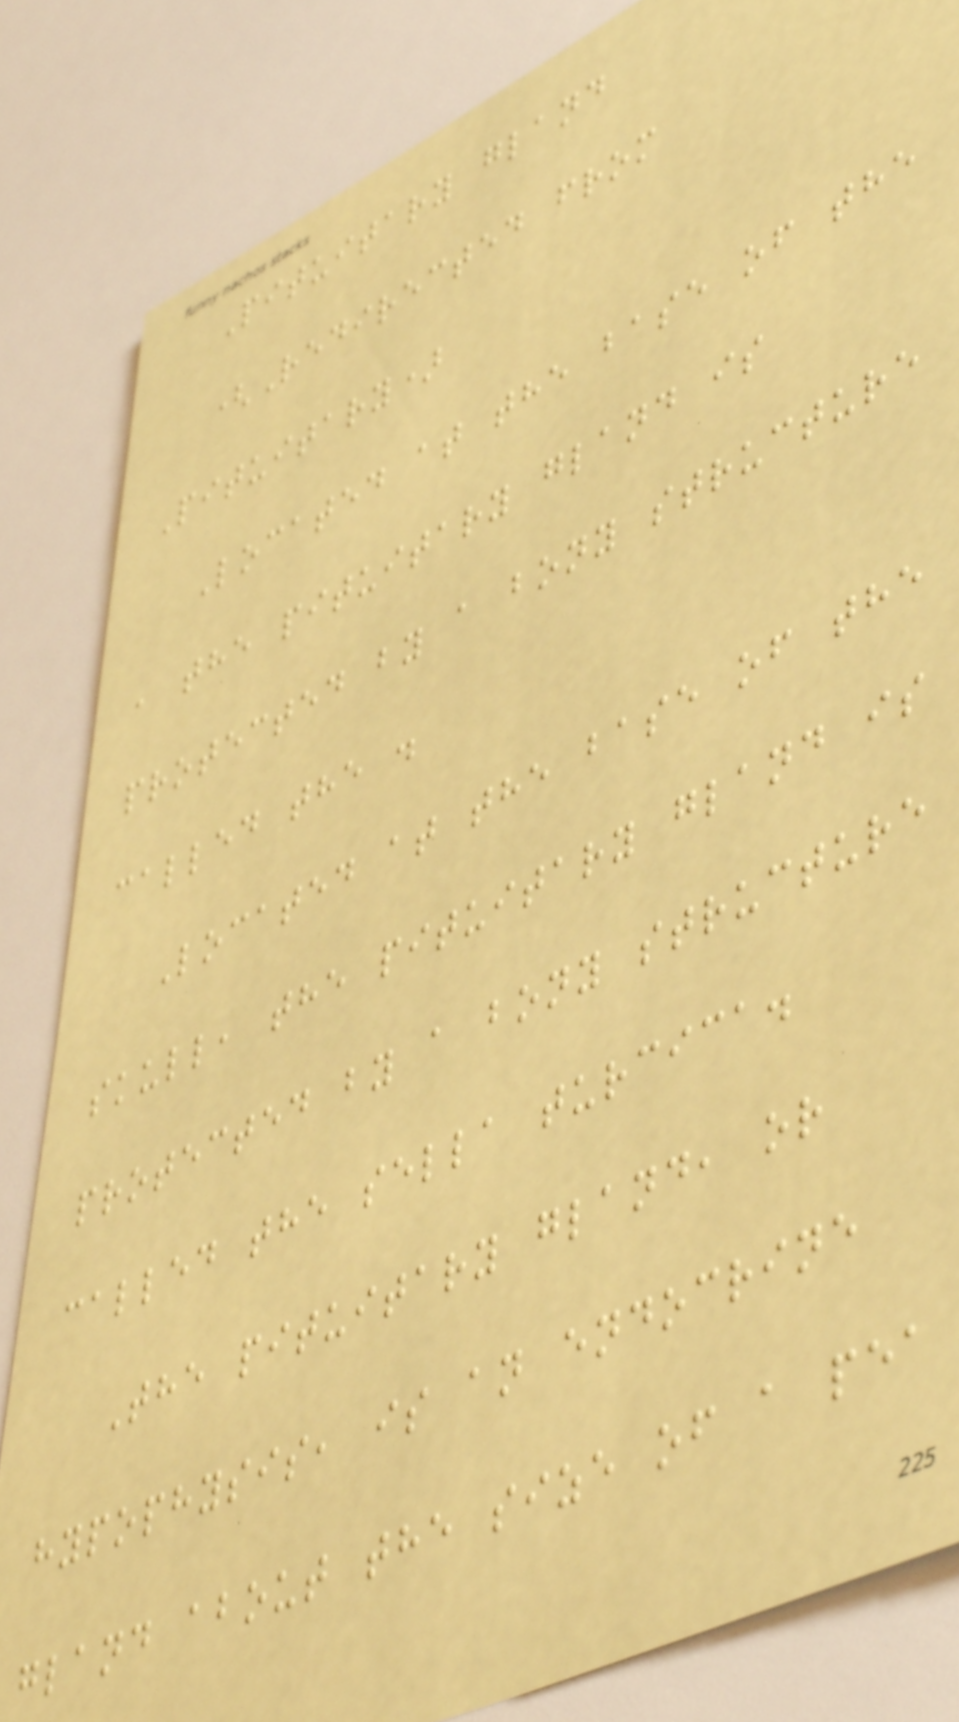Pituitary gland
(Redirected from
Pituitary)
Located at the base of the
, the pituitary gland is
protected by a bony structure
called the .
Located at the base of the
skull, the pituitary gland is
protected by a bony structure
called the sella turcica.
The pituitary gland, or
hypophysis, is an endocrine
gland about the size of a pea
